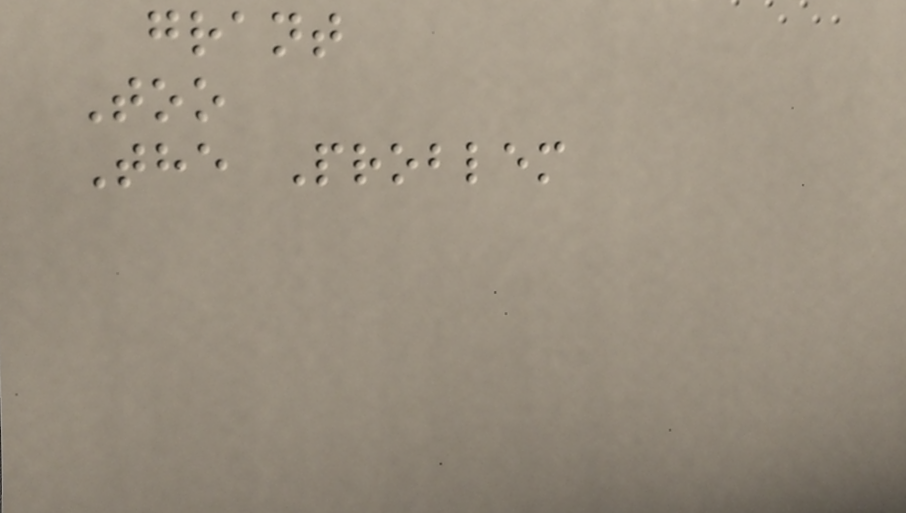grant
Too
The Problem
